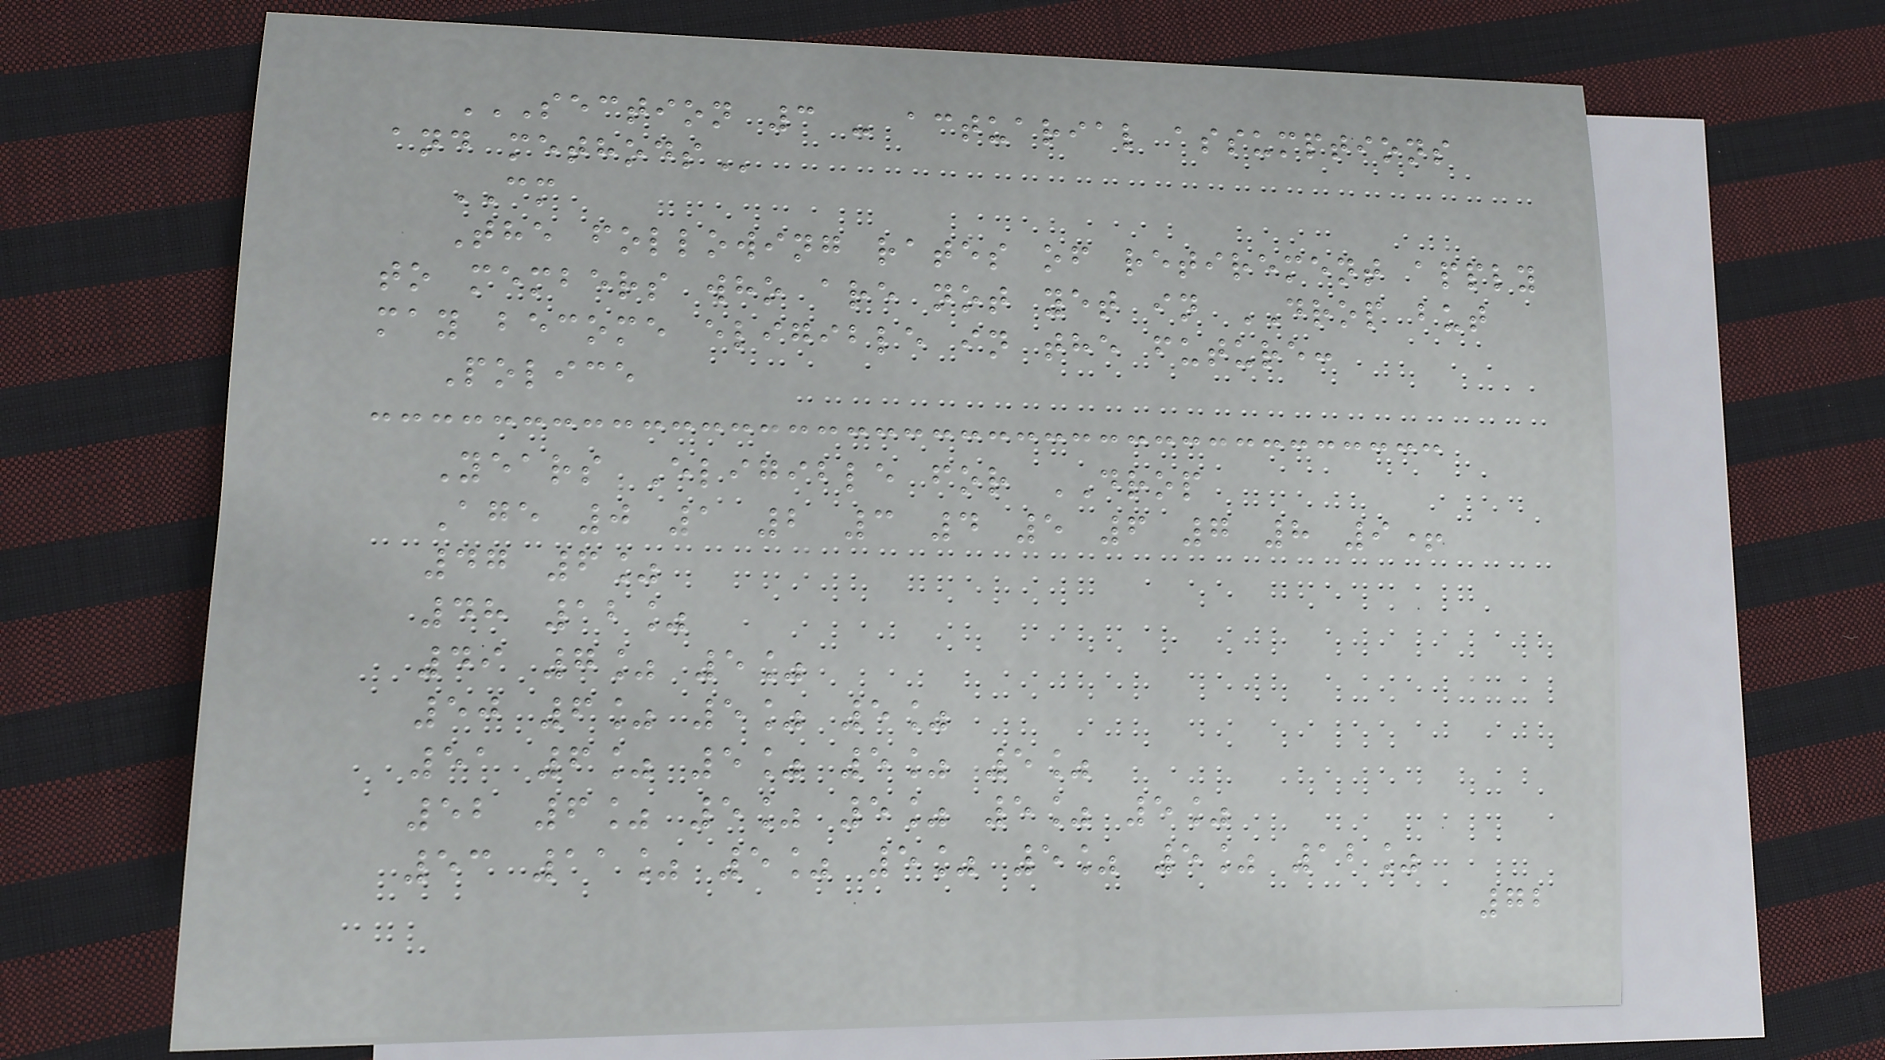SECTION 3 - ACTUARIAL ASSUMPTIONS
AND METHODS
CM
The following rates of retirement apply
to members who are not yet in DROP but
may become eligible in the future:
Police
Years Eligible for DROP
Age 0 1 2 3 4 5 6 7 8 9+
47 6%
48 12%
49 7% 5%
50 6% 5% 5%
51 6% 5% 5% 5%
52 6% 5% 5% 5% 5%
53 11% 5% 5% 5% 5% 12%
72
